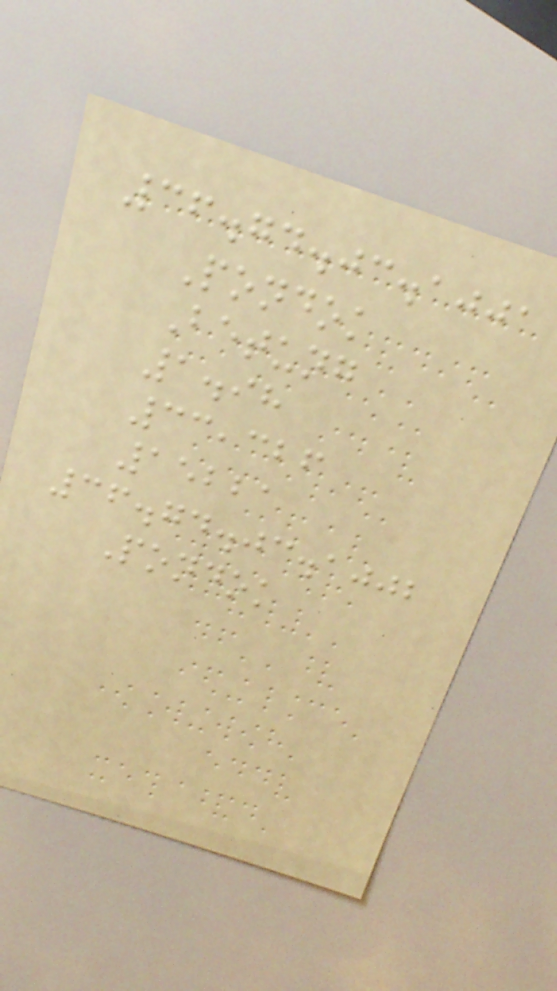36.74.03.1001
Pondok
Betung
1.98
33,326
15221
36.74.03.1002
Pondok
